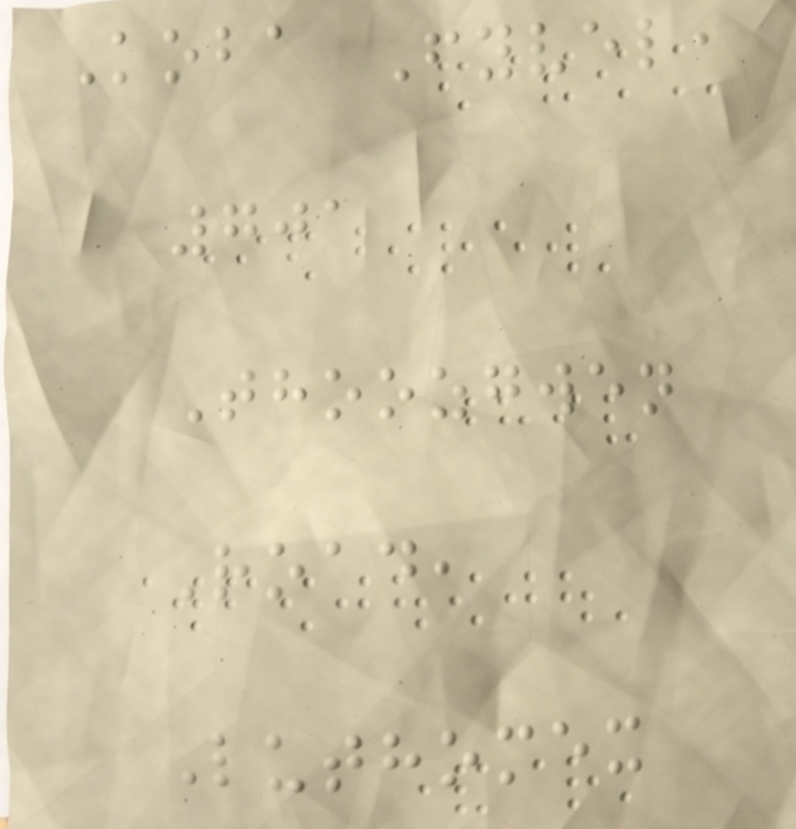Koba Fyvel,
701
Thoozgwen
Road,
Luthomex
